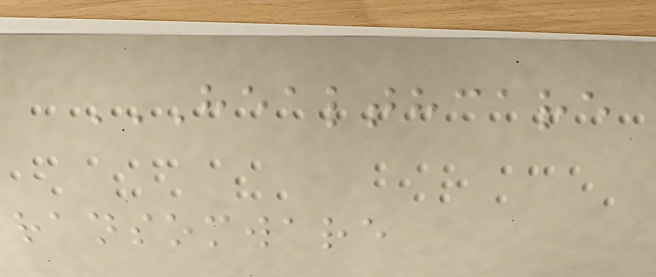HEALTHCARE
RANSOMWARE
